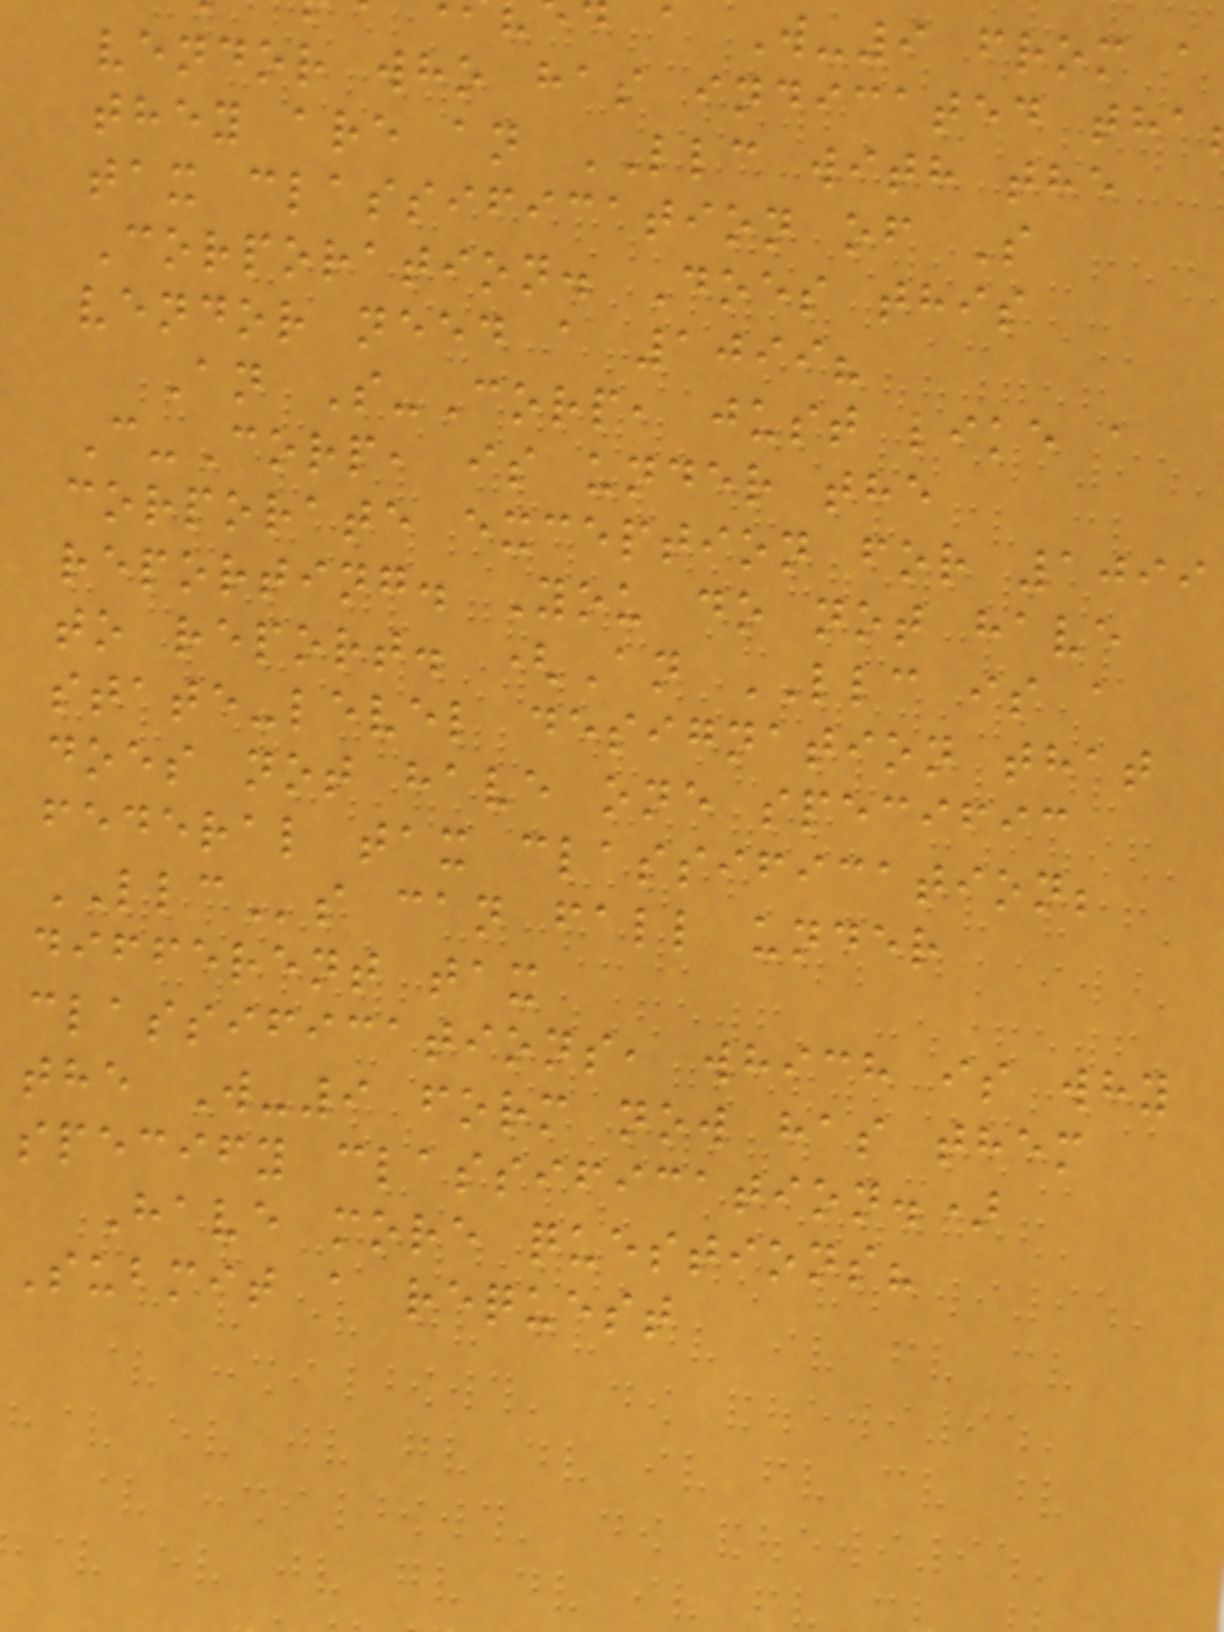a W-9 from a
vendor who has indicated tha
they are an LLC with the
tax classification of S
Corporation. Does this
vendor need a 1099?
An S-Corp, just like a
C-Corp, is under the
corporate exception for 1099
reporting. You do not have
to report. (An LLC is a
state-level designation that
does not have one specific
federal tax classification;
LLCs can fall under
different tax
classifications, which is why
the W-9 form now has them
specify classification.)
Have more questions?
Submit a request
